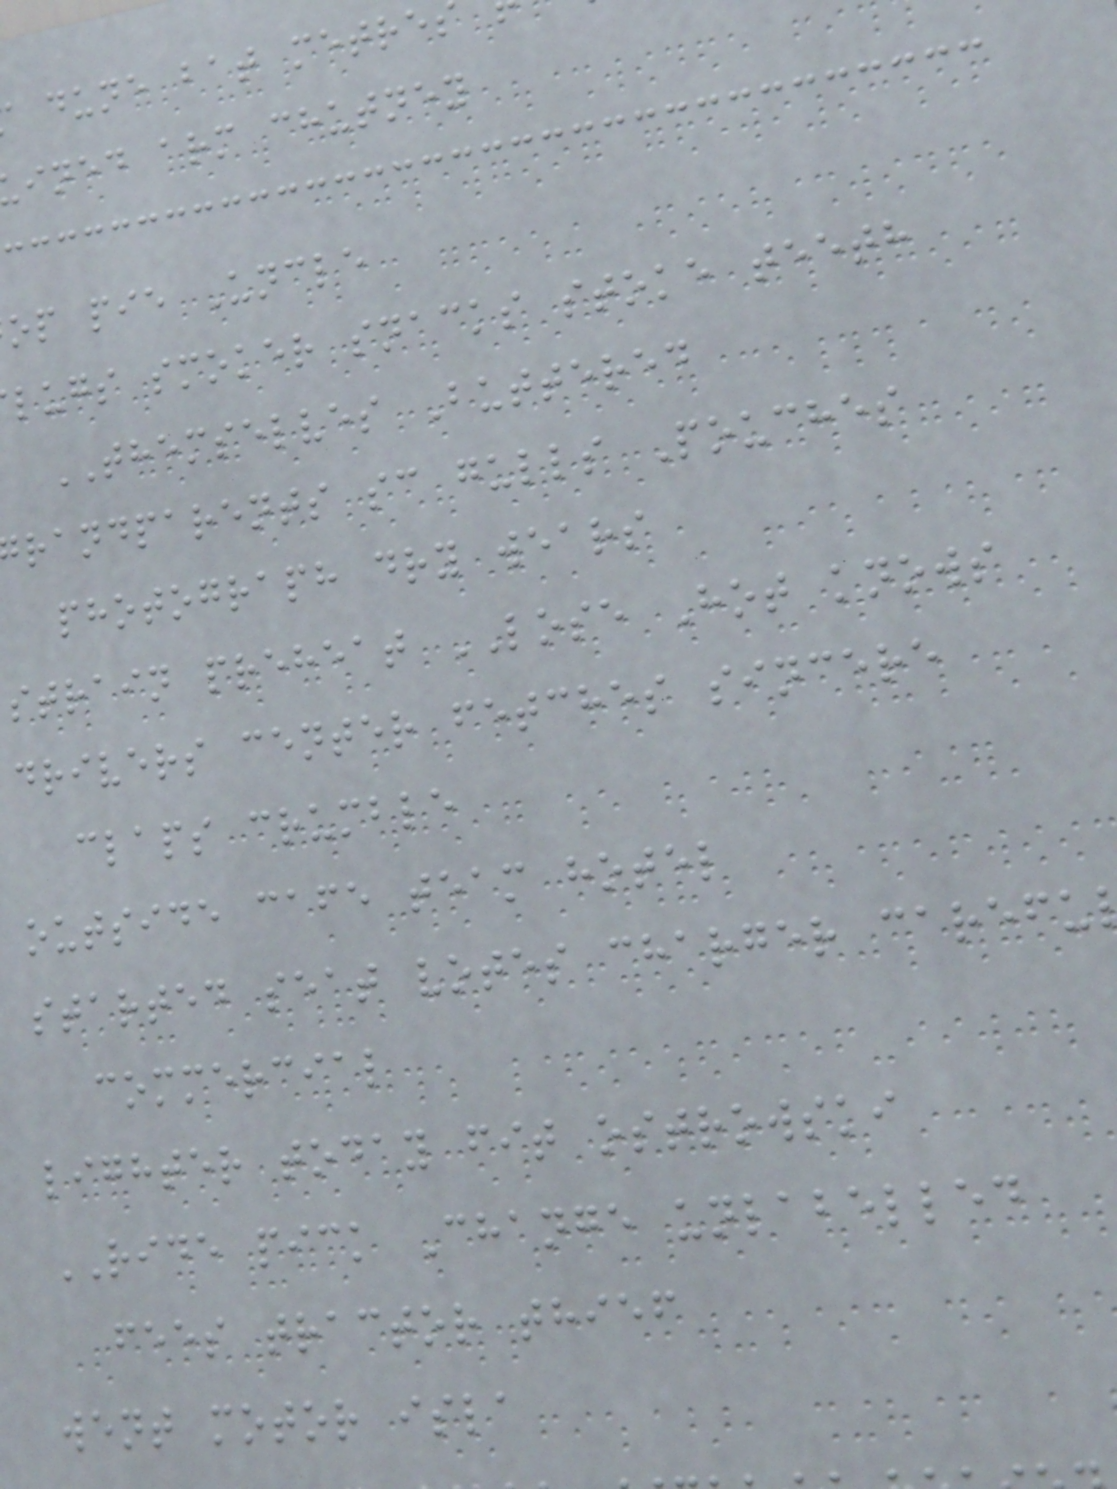dune bat metre
ined arm chutney
op pie Uncle
lugs smoker snacks stoke teeth
THEMSELVES Buttered
randparents sc gulls Pouches
photograph dry wears
strain preheat LOSE Hot knows
drivers center fetches sincere
claps crumble
outside cafe team hotel
started seat votes charger carefu
commercial
lighter today fit ostrowski
RIDE pick Change unlabelled
fees tractor thief
went motor isla
